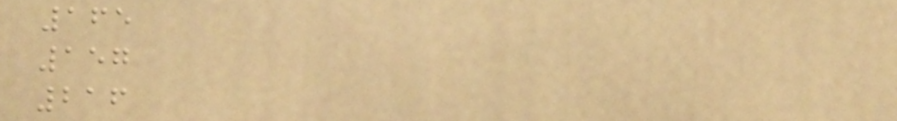165
157
216
